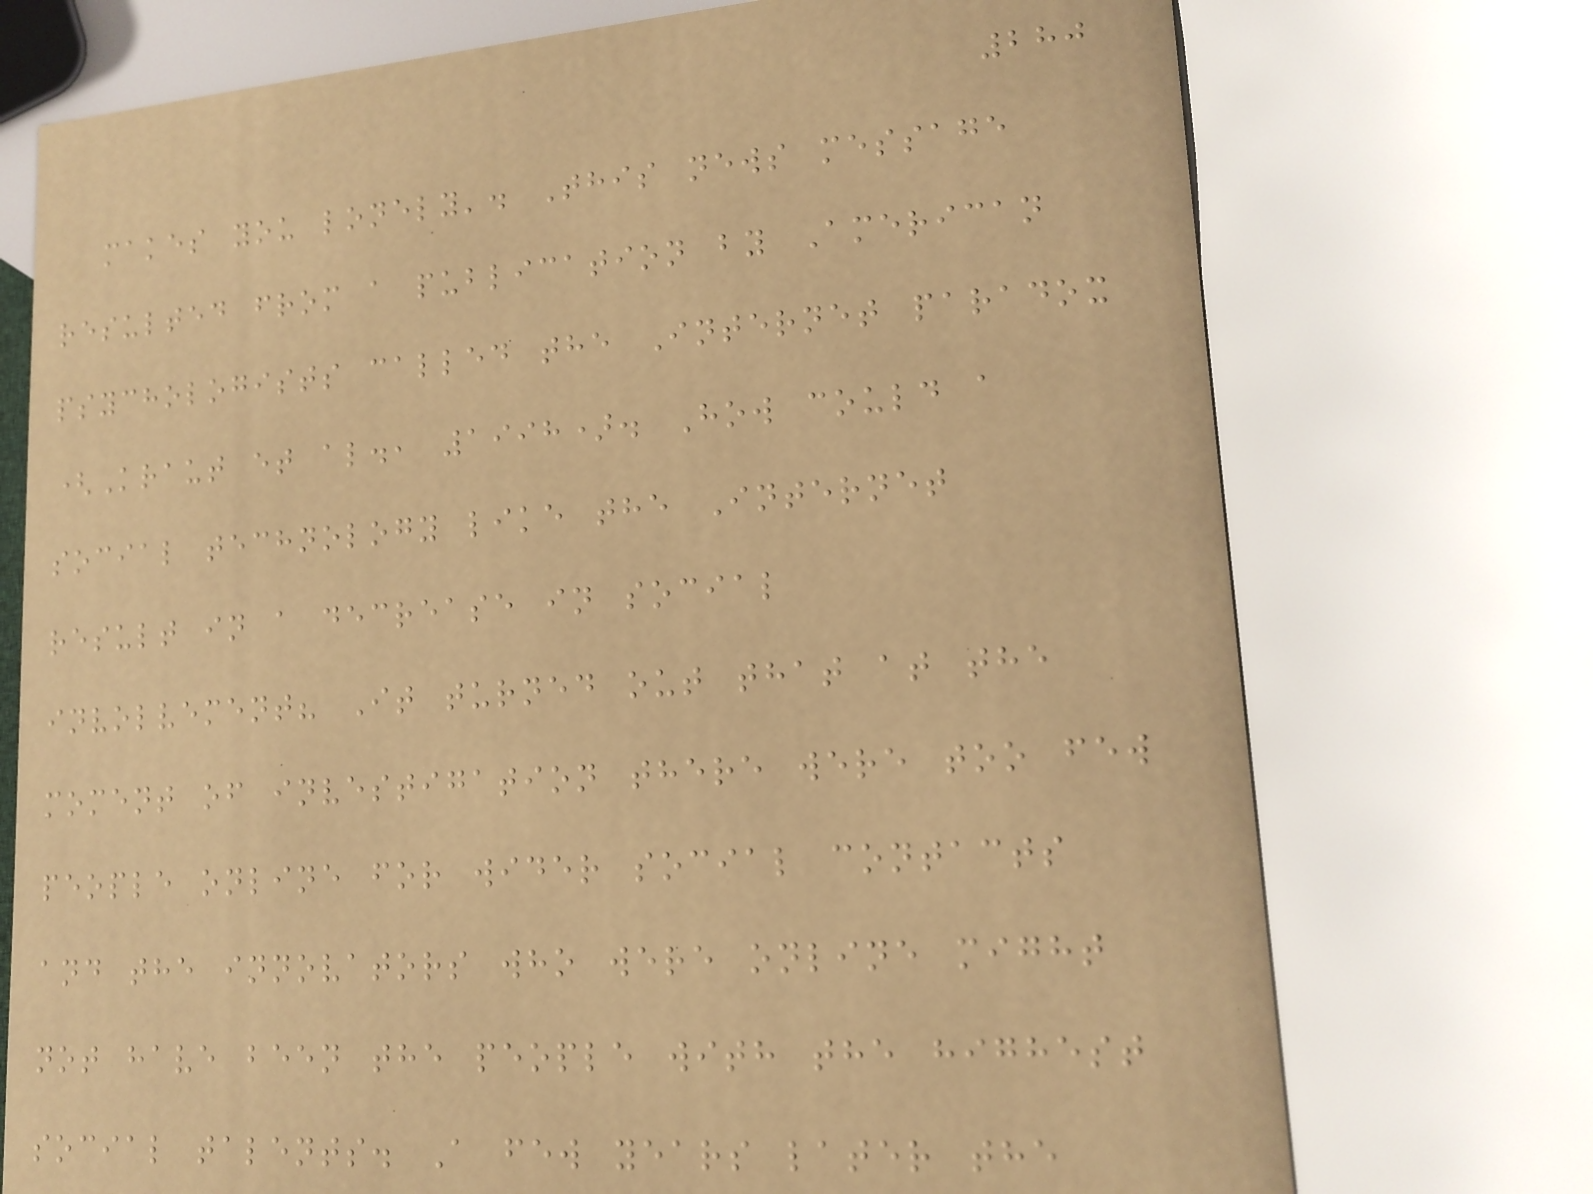280
makes you lonely'. This news message
resulted from a publication by American
psychologists called the Internet paradox
(Kraut et al., 1998). How could a
social technology like the Internet
result in a decrease in social
involvement? It turned out that at the
moment of investigation there were too few
people online for wider social contacts
and the innovators who were online might
not have been the people with the highest
social talents. A few years later the
